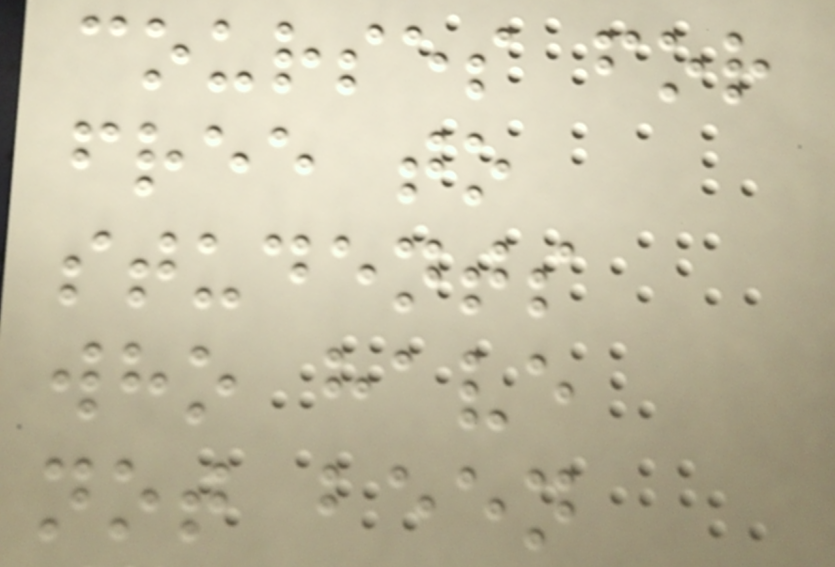courses for
free to
students
who have
not been
